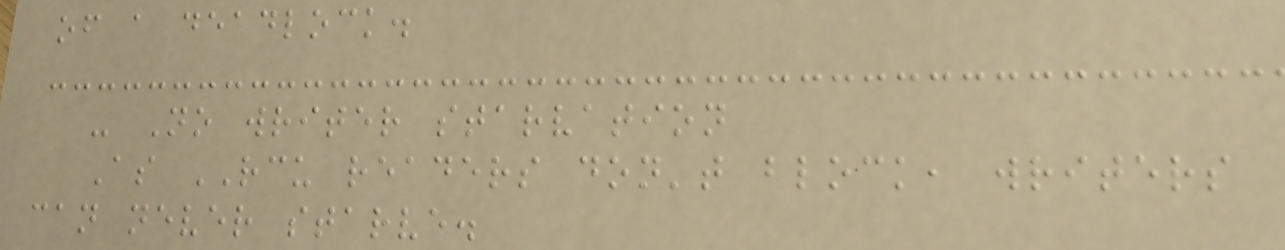of a deadlock.
- No writer starvation
As RCU readers don't block, writers
can never starve.
